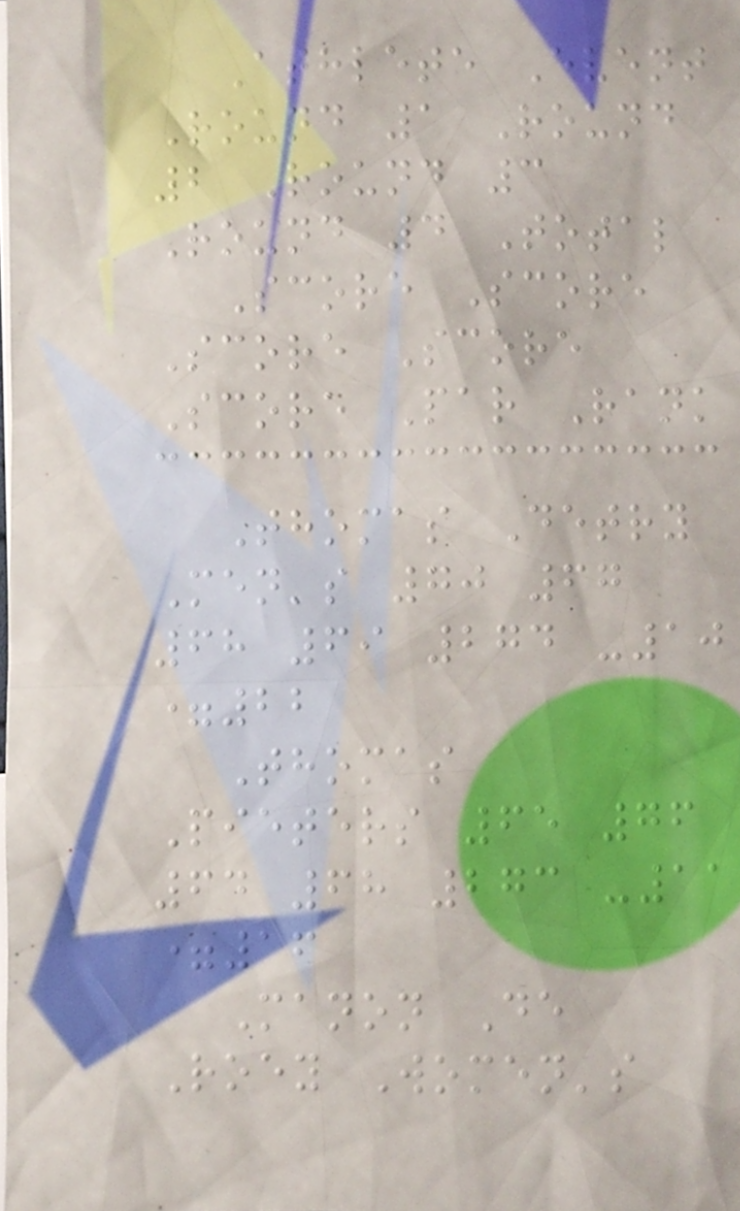Athlete Event
Round 1 Round
2 Round 3
Round 4 Total
Score Score
Score Score
Score Par Rank
Thomas Detry
Men's 70 67
68 69 274 -10
=22
Thomas
Pieters 65 76
64 68 273 -11
=16
Manon De
Roey Women's
